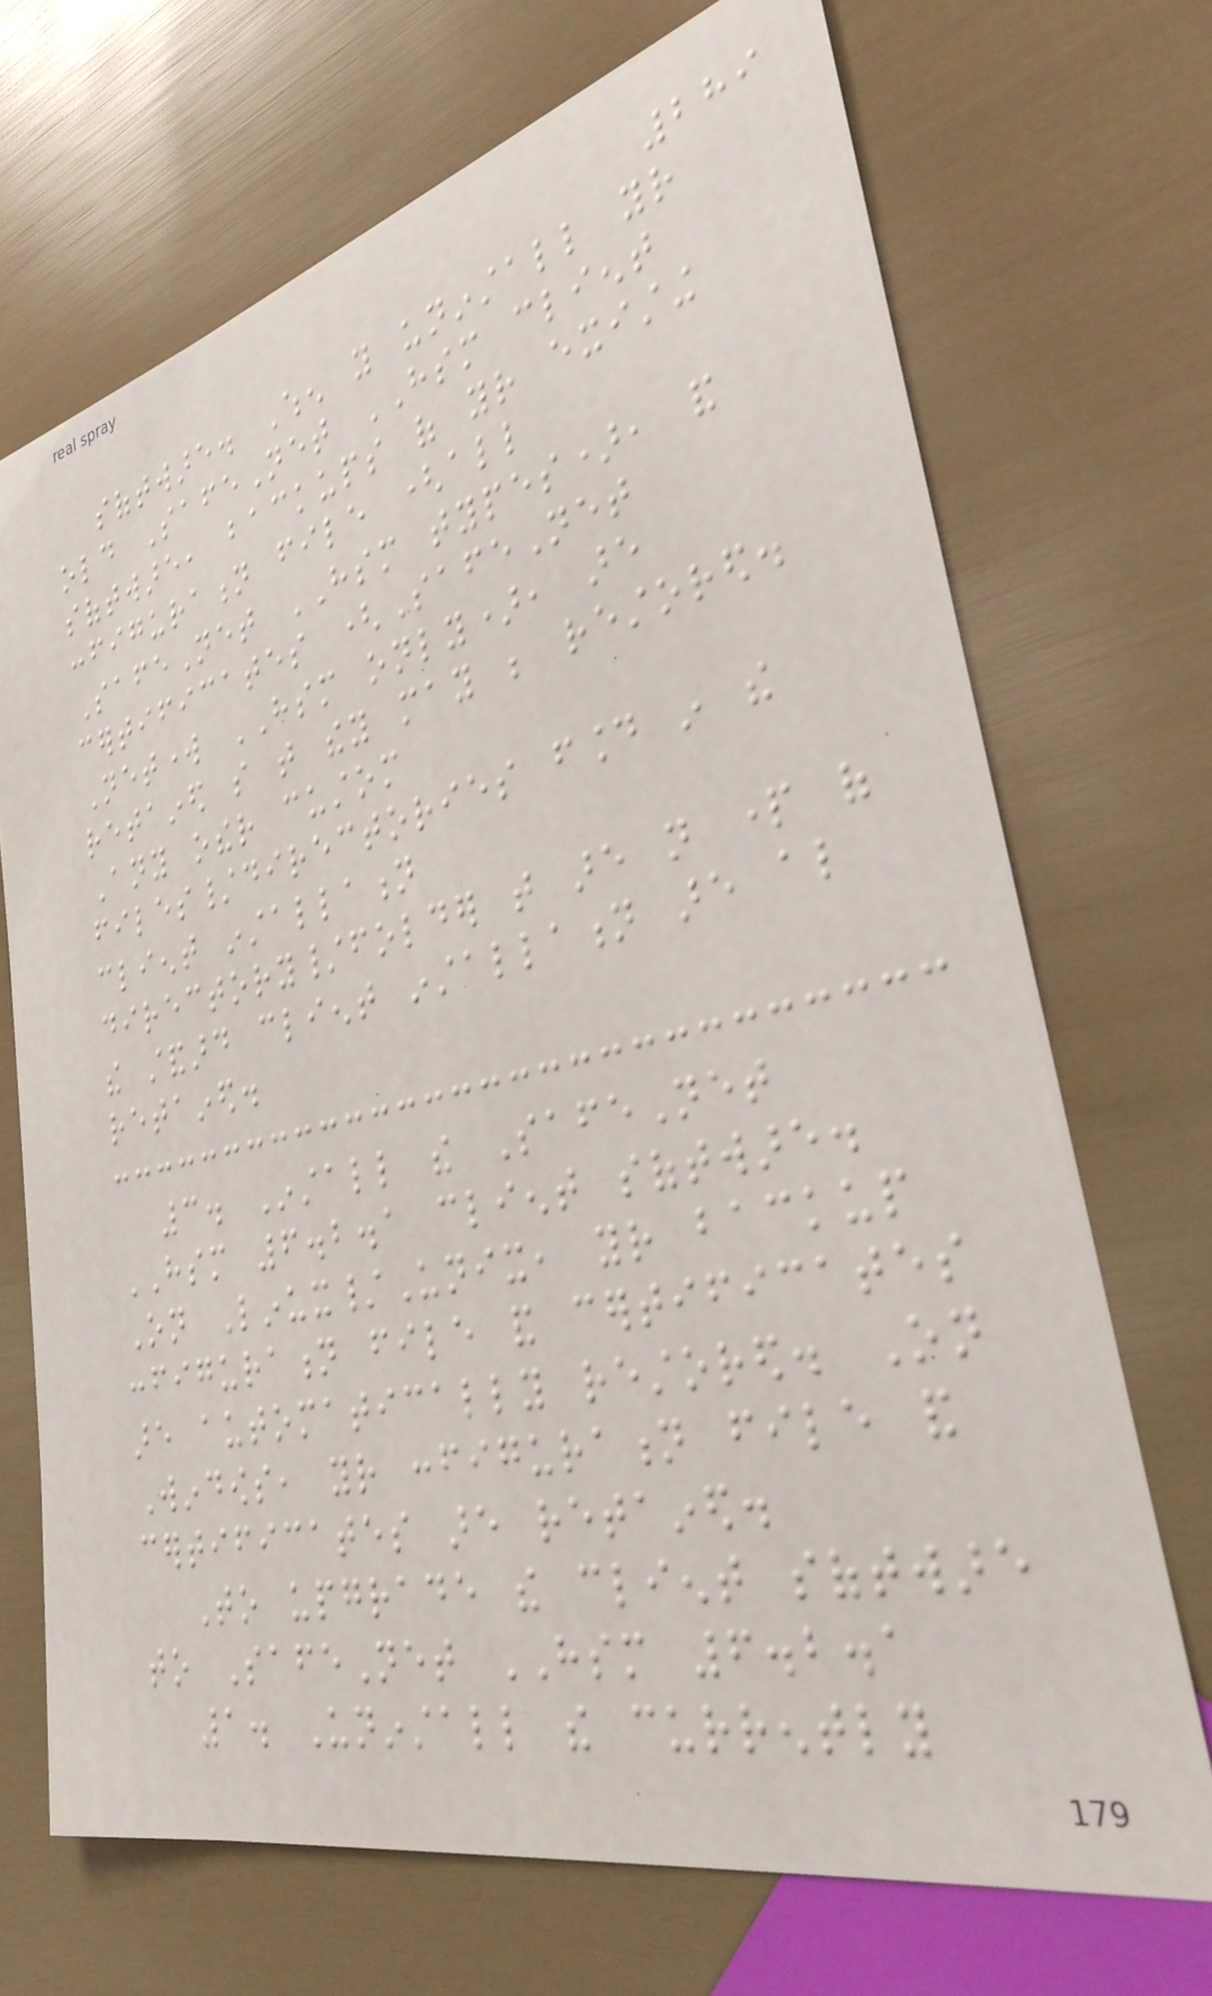289
software. When you uninstall your
old SafeNet HSM client
software, backups of your existing
configuration file (all
SafeNet HSM types), and
certificates (SafeNet
Network HSM only), are
retained so that they may be restored.
Any other custom
files/directories found in the
client installation
directory/folder that are not part of
the standard client installation are also
retained.
3. Install the SafeNet
HSM 6.2.1 client software.
On Linux/Unix, your backup
configuration file and certificates
are automatically restored. On
Windows, your configuration file and
certificates are retained.
To upgrade the client software
to SafeNet HSM 6.2.1
1. Uninstall the currently
